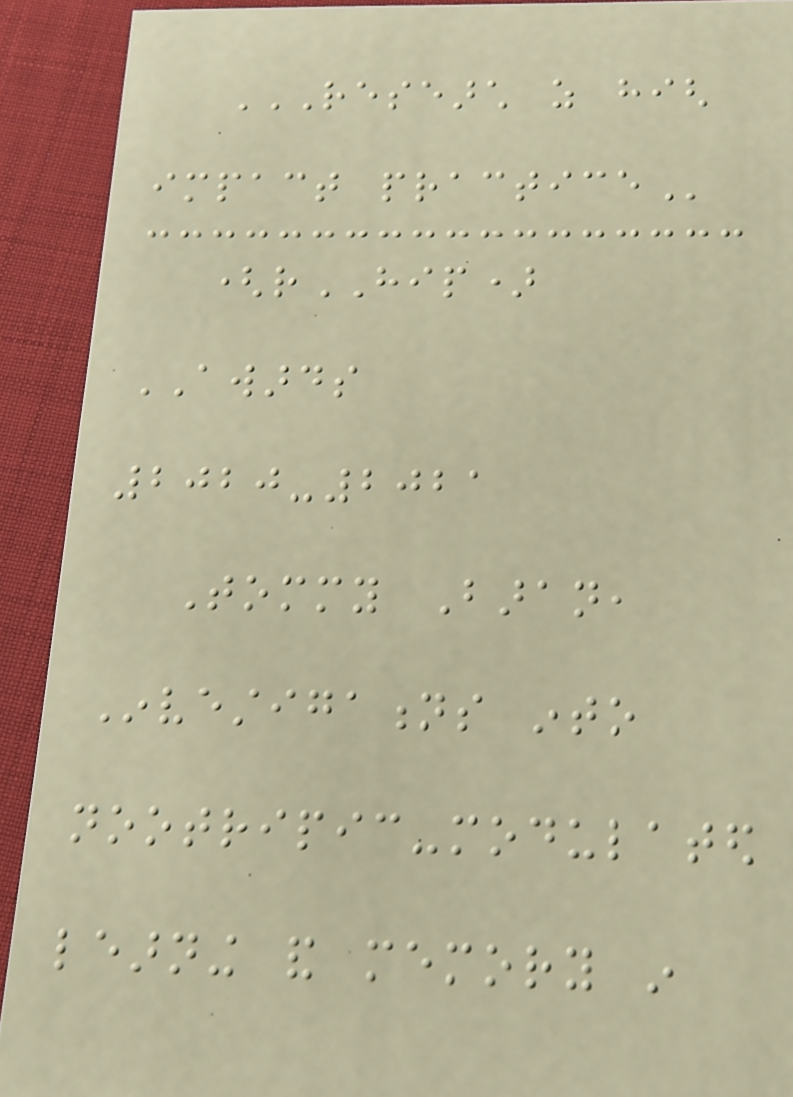RESEARCH AS HIGH
IMPACT PRACTICE
(rHIP)
AWARDS
2020-2021
Tommy Baran,
Investigations into
nootripic-modulated
learning and memory in
